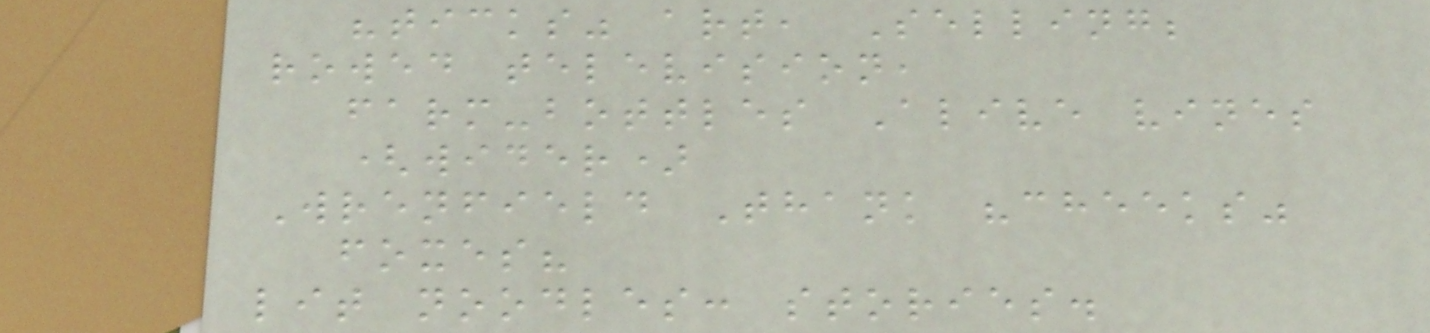"ticks" art, Selling;
rowed television,
farm-bottles Alive vines
(wider)
Wrenfield Thank "cheeks"
foxes?
lit noodles: stories.
